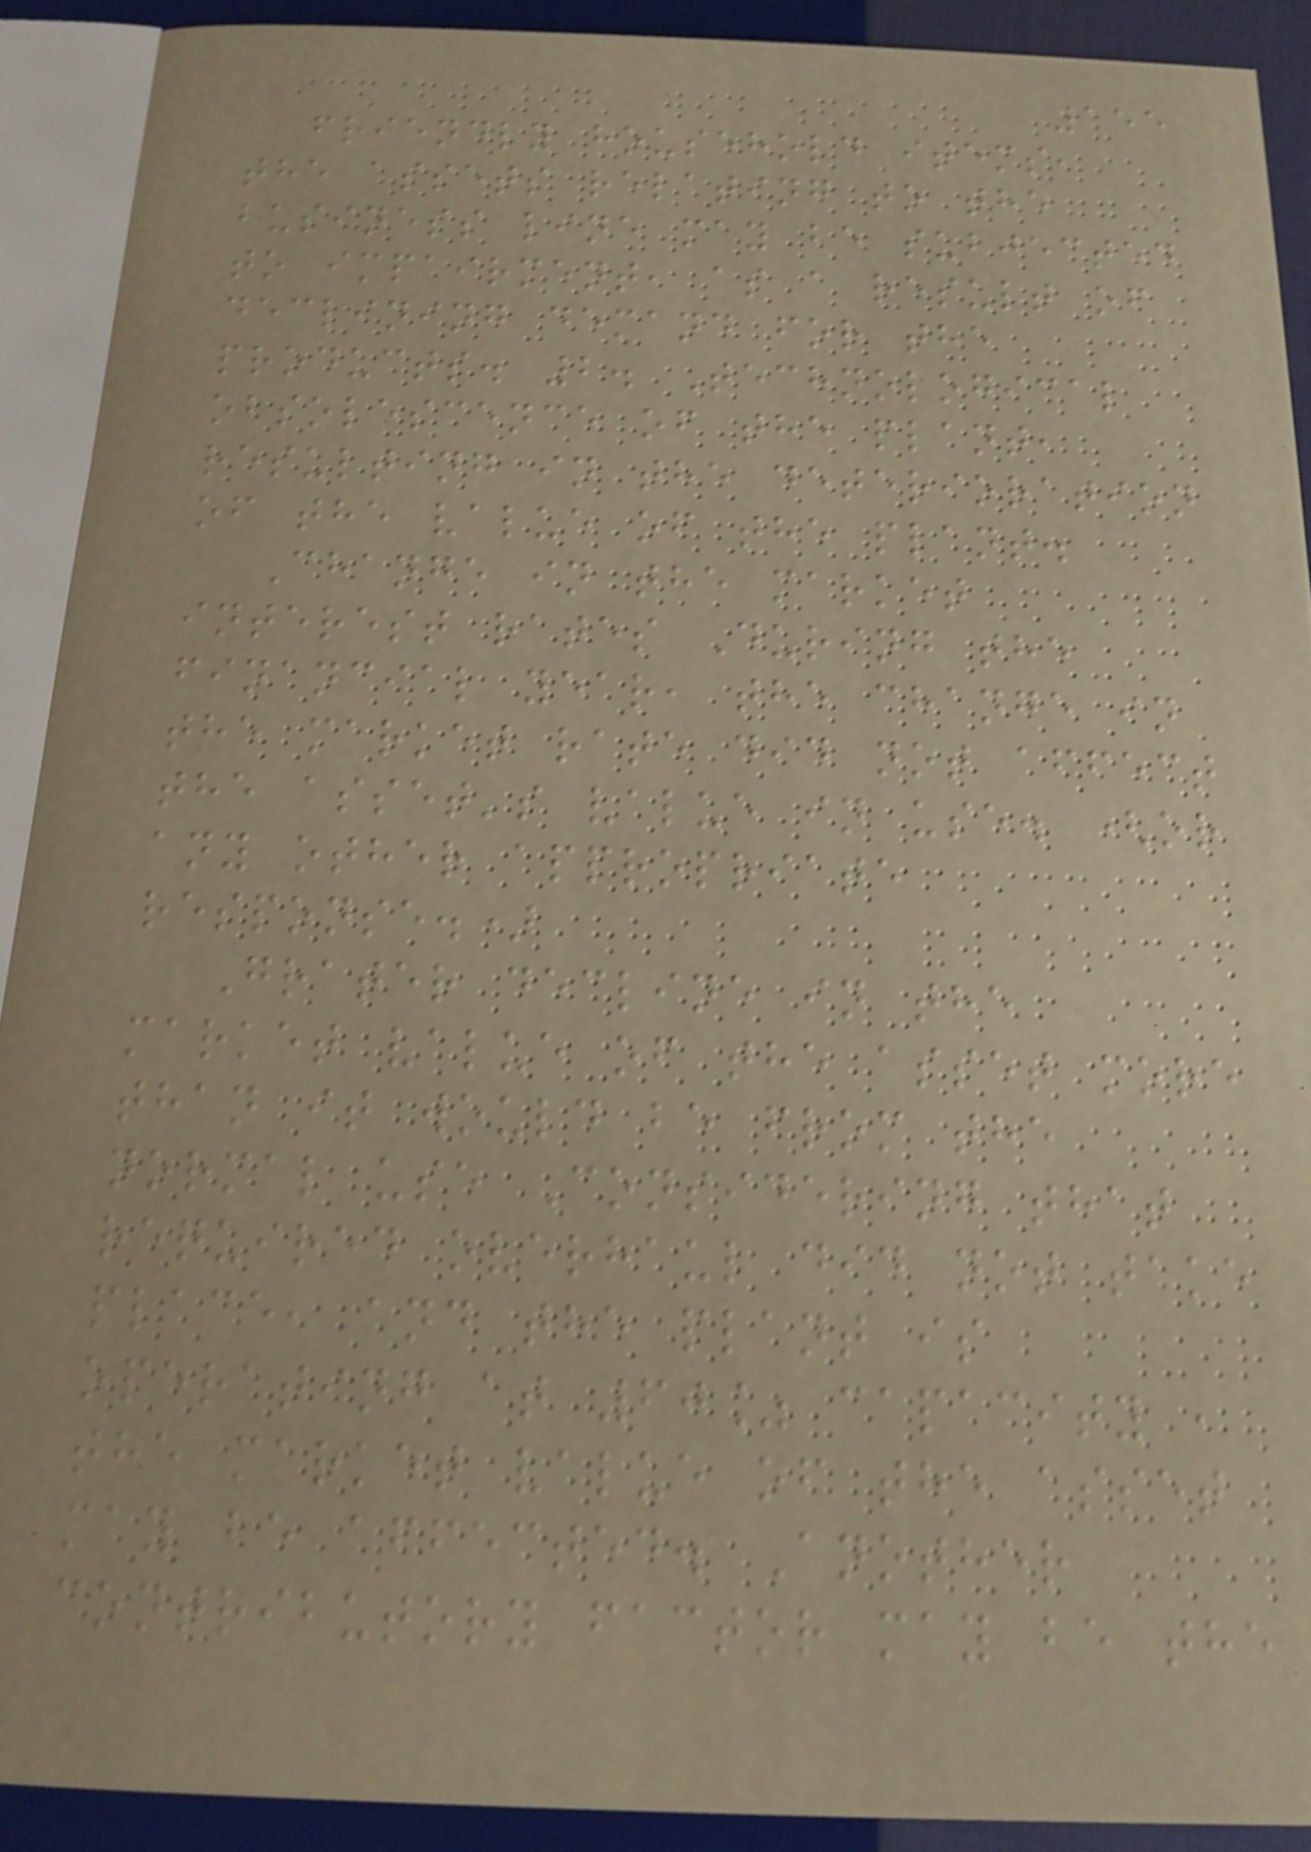155
friendly household items,
the assets relating to the
business line may be subjected
to impairment, as a result of
declining demand for the
products. 2. Technological
obsolescence of the plant,
resulting in the deterioration
of the value of the plant.
Change in the market
interest rates During the
financial year, the change in
the market rate did not affect
the asset's value in use. (or
any other appropriate
response.)
Grater decline in the
market value of the asset more
than it would be from the
normal use Considering that
required overhaul did not take
place, and the plant is
operating at 60% capacity ,
the market value of the asset
may be affected. Another
contributory factor may be the
